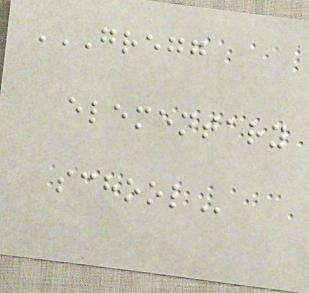GREGG
ELEMENTARY
SCHOOL
